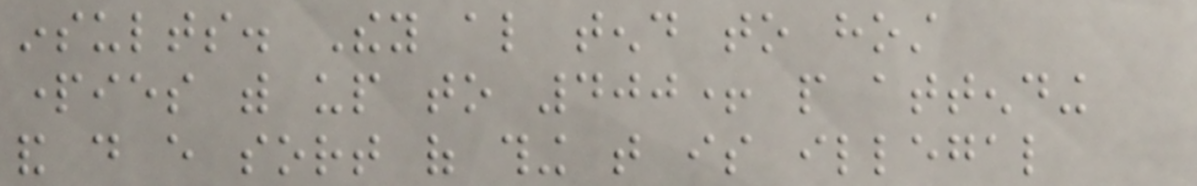insults. They also tend to host
parties with up to 400+ people attending
and do every sort of thing that is illegal
